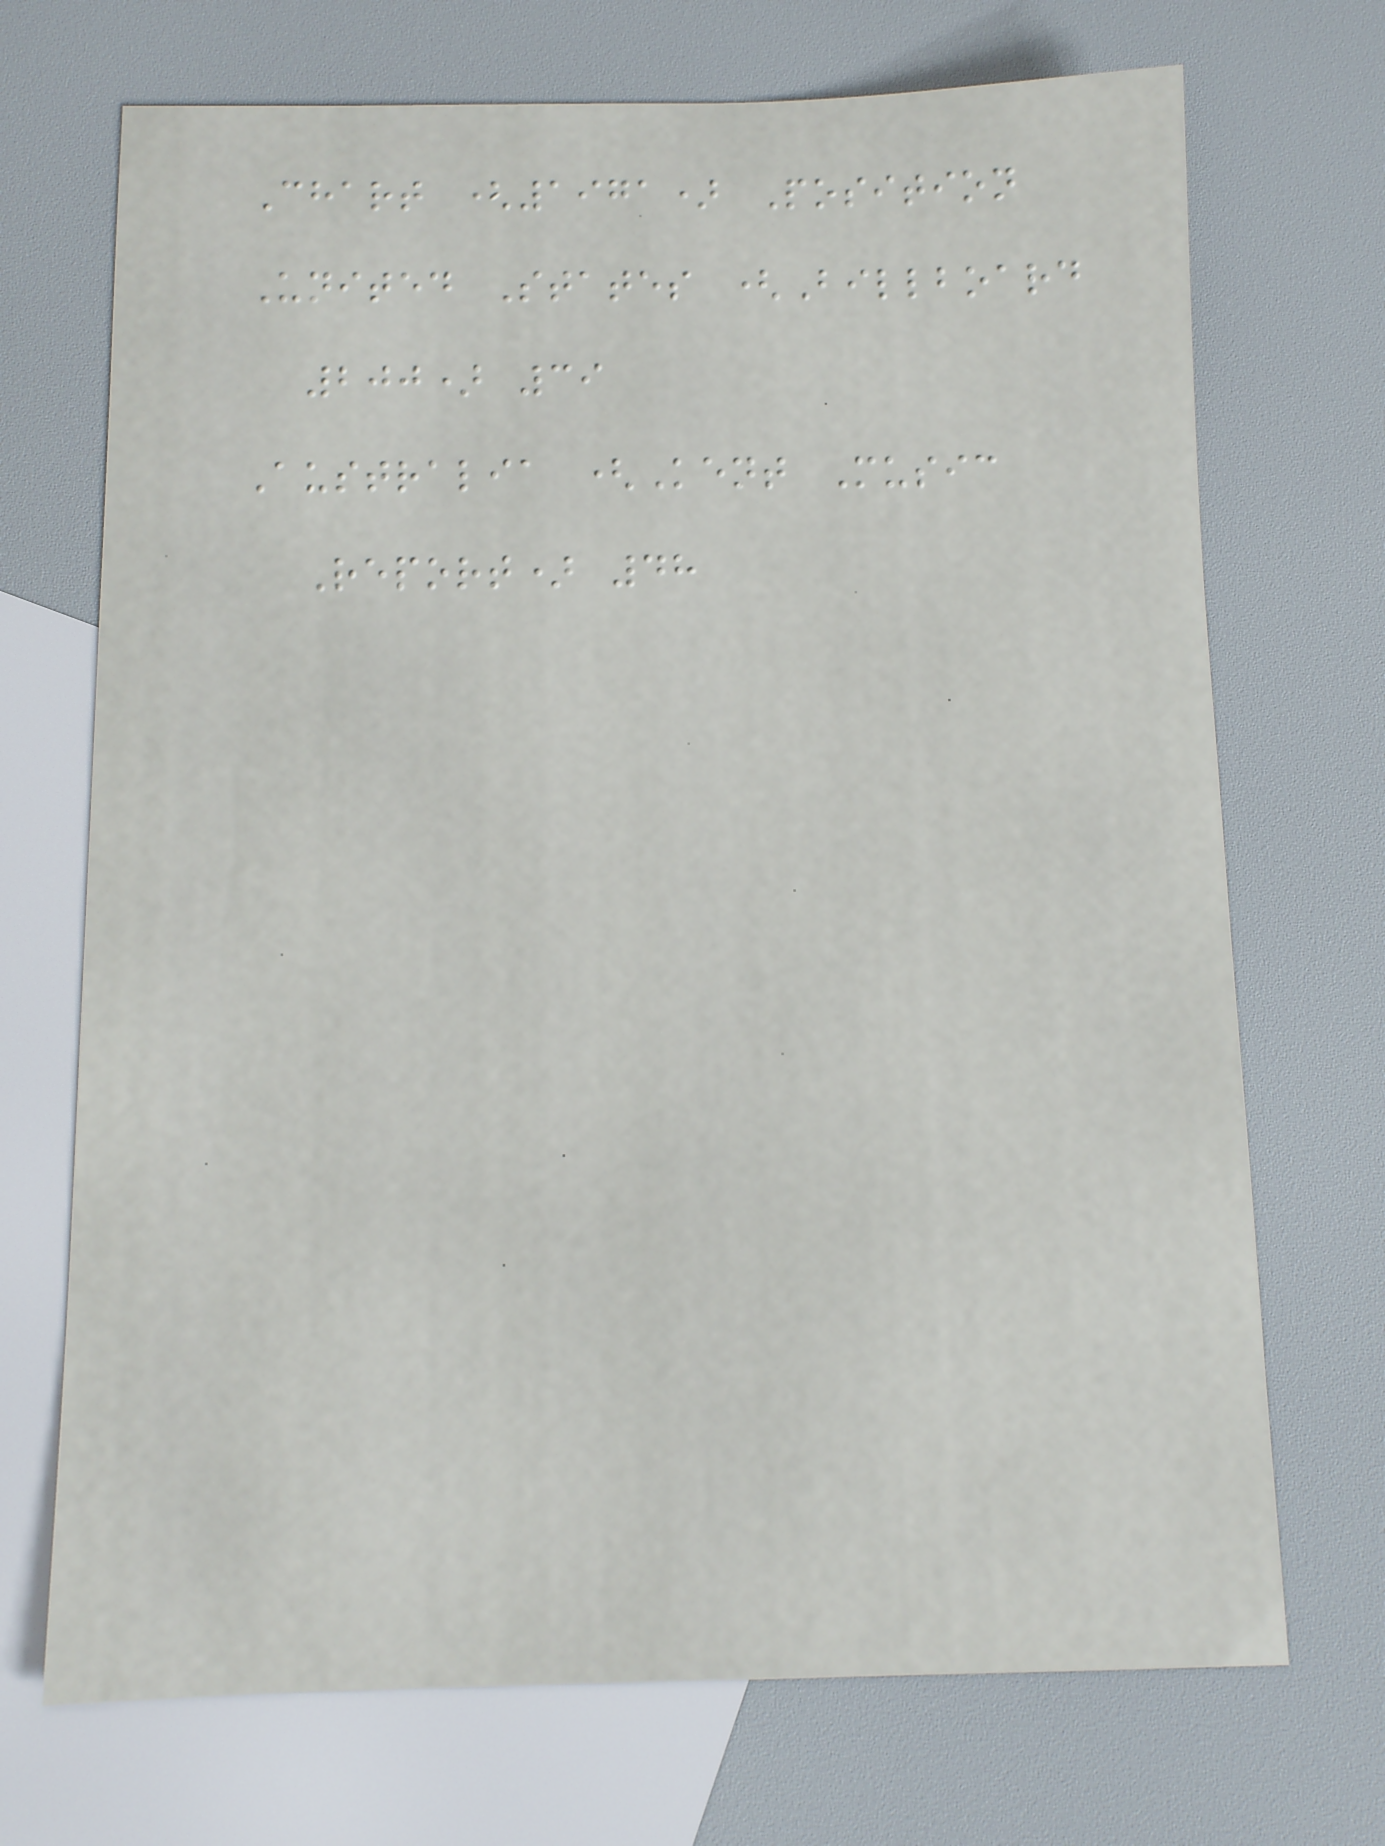Chart (1971) Position
United States (Billboard
200) 39
Australia (Kent Music
Report) 48
